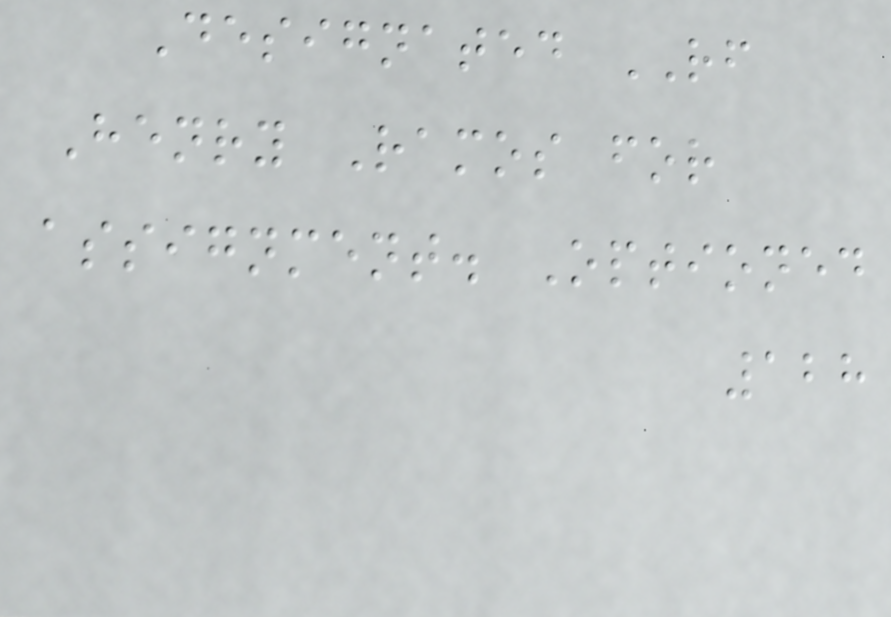Designated RF
Henry Ramos for
assignment. Optioned
128
